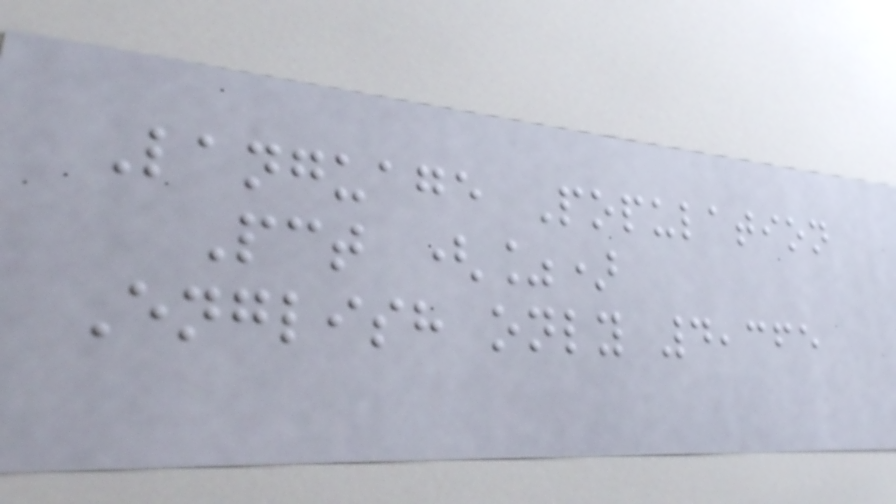Language Population
Pct (%)
English only 4,365
